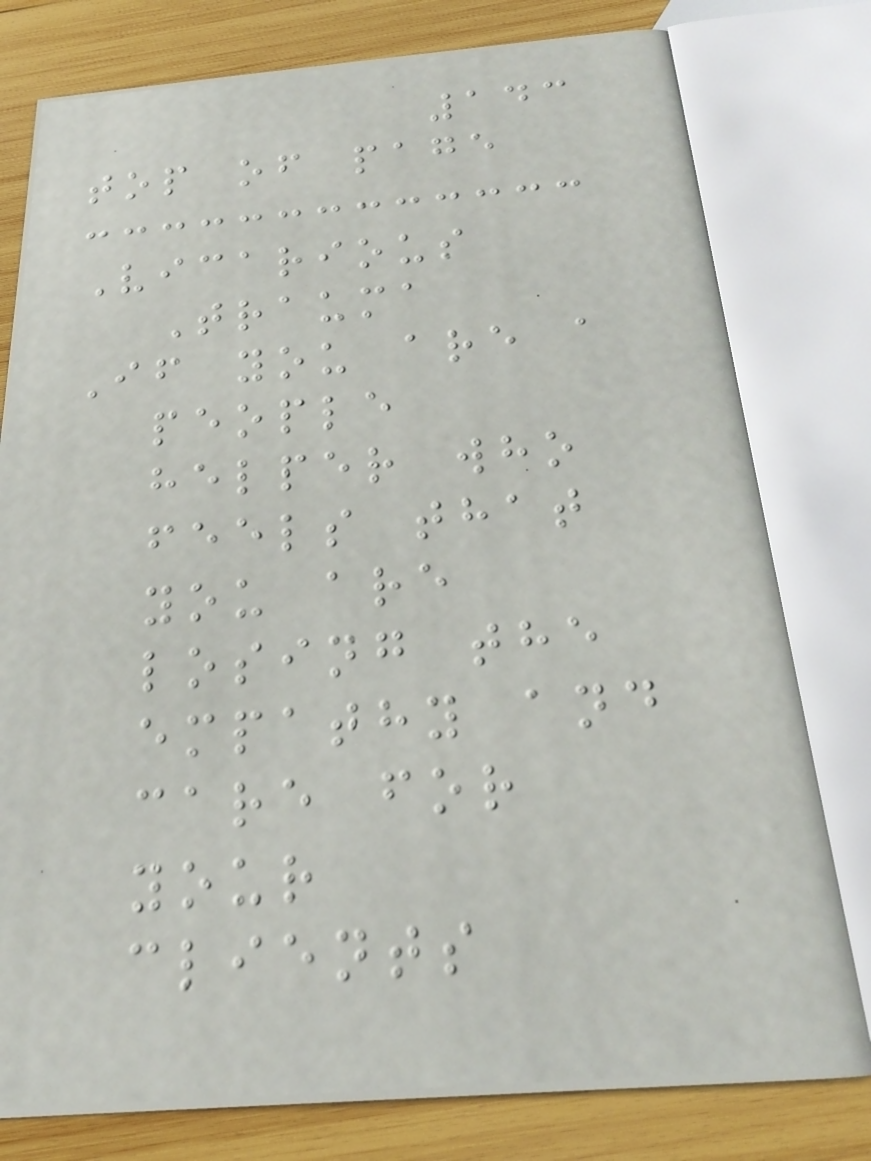143
top of page
Vicarious
Trauma
If you are a
people
helper who
feels that
you are
losing the
empathy and
care for
your
clients
